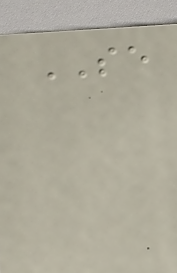SE
